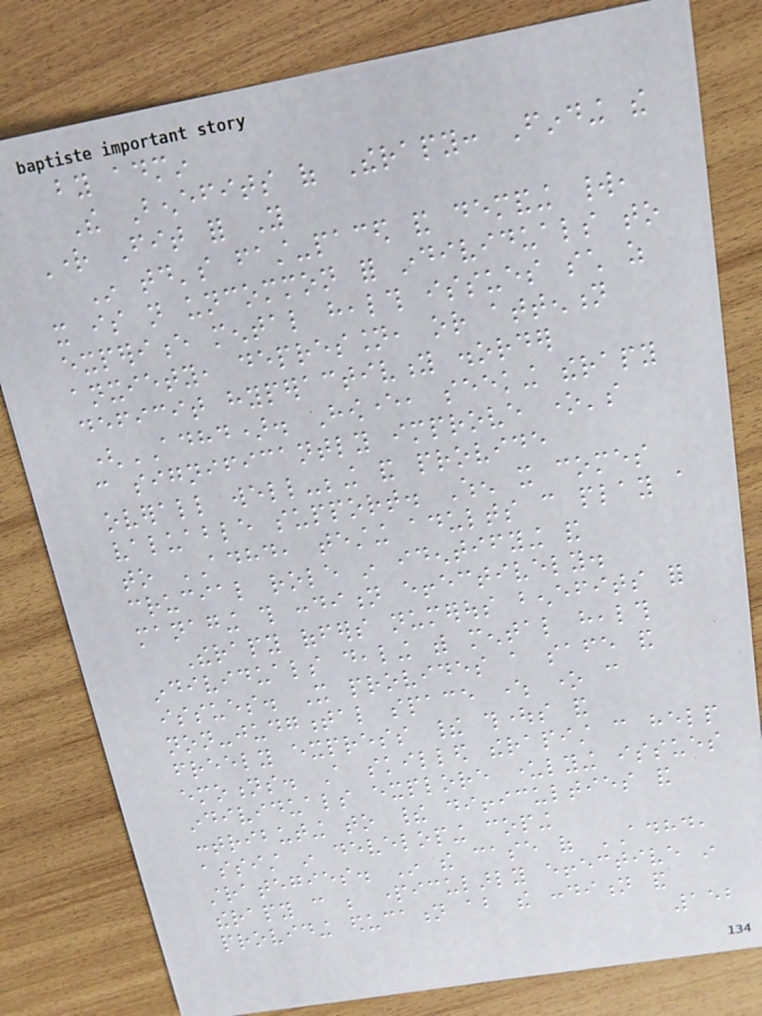by admin
The Benefits of Therapy: Finding the
Right Fit for You
In today's fast-paced and demanding world,
it is not uncommon for individuals to
experience mental health issues such as
anxiety, depression, or attention
deficit hyperactivity disorder
(ADHD). However, seeking therapy
can significantly improve one's
overall well-being and provide
valuable support. When it comes
to ADHD, testing adults can play a
crucial role in identifying and
managing this condition effectively.
Therapy offers numerous benefits for
individuals dealing with mental health
issues. It provides a safe and
non-judgmental space where one can
freely express their thoughts and
emotions. A skilled therapist can help
individuals explore underlying issues
contributing to their difficulties and
assist in developing coping
strategies. In the case of ADHD,
therapy can be particularly effective in
providing education about the condition and
152
